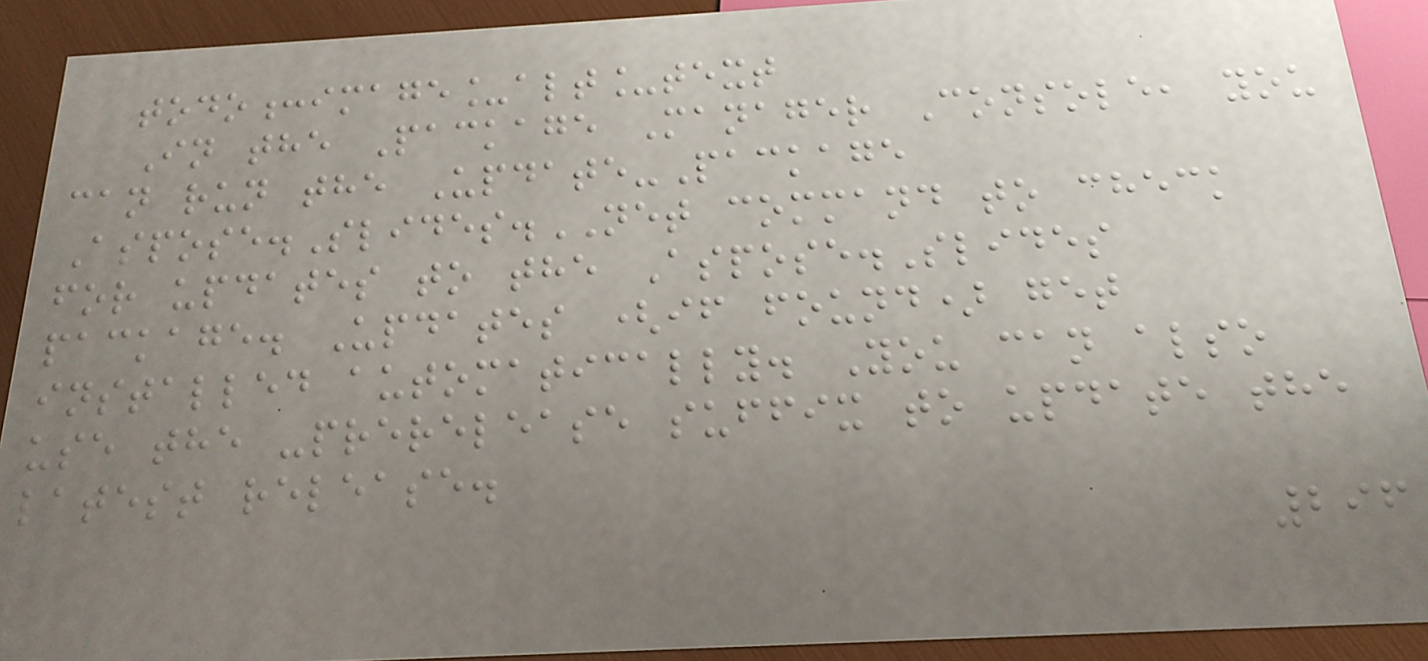todo:image_alt_text
In the Package Manager Console, you
can run the Update-Package
Aspose.Slides.NET command to check
for updates to the Aspose.Slides
package. Updates (if found) get
installed automatically. You can also
use the -prerelease suffix to update the
latest release.
296
